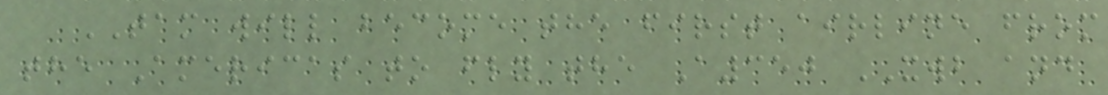TAM will become the first airline from
the Americas to fly the A350 XWB and
